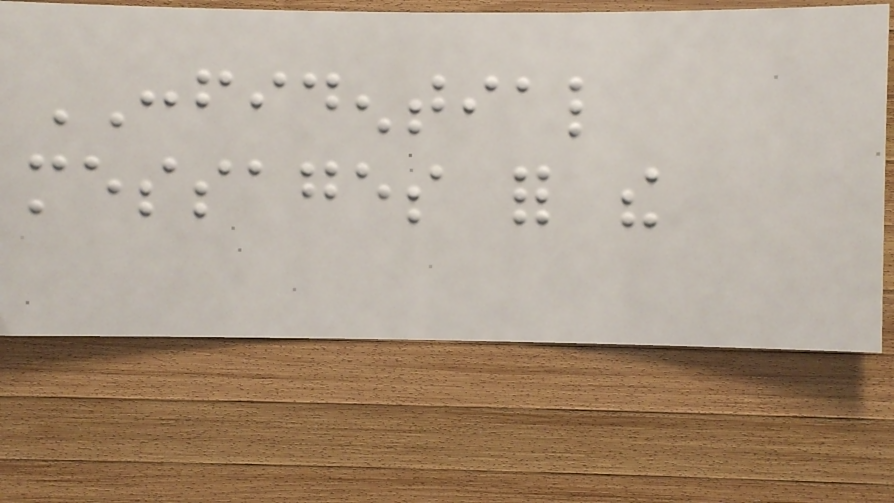CONFIDENTIAL
messages for the
